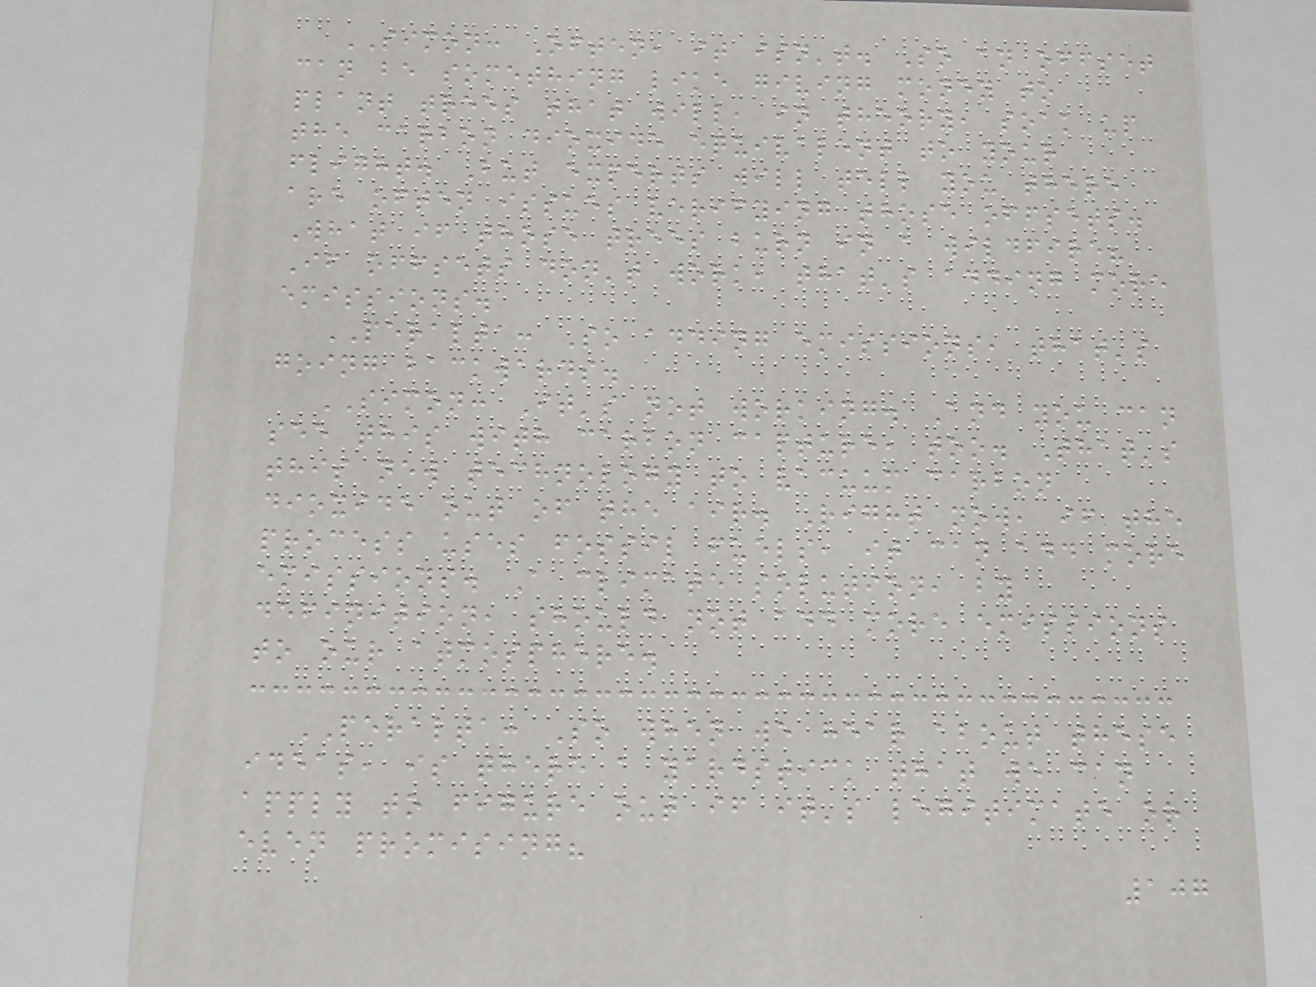SIMON: Often, it isn't. So an offset
can be something like giving money to
plant trees that will, in theory, soak up
the carbon dioxide equivalent to your
flight. But experts will tell you there
are often issues verifying those offsets.
What if those trees burn in a wildfire?
If offsets don't work, that's adding more
emissions.
PERALTA: So adding emissions, that's
going backwards.
SIMON: It's not working. And you can
see this with carbon capture, too. That's
this new technology to vacuum carbon
dioxide out of the air. Right now, if the
process uses fossil fuels, it can add more
emissions. A climate solution, by
definition, should not add more emissions
to our atmosphere.
PERALTA: So when we hear about these
ideas, is there a yardstick that we can
apply to figure out if it's legitimate or
even promising?
107
